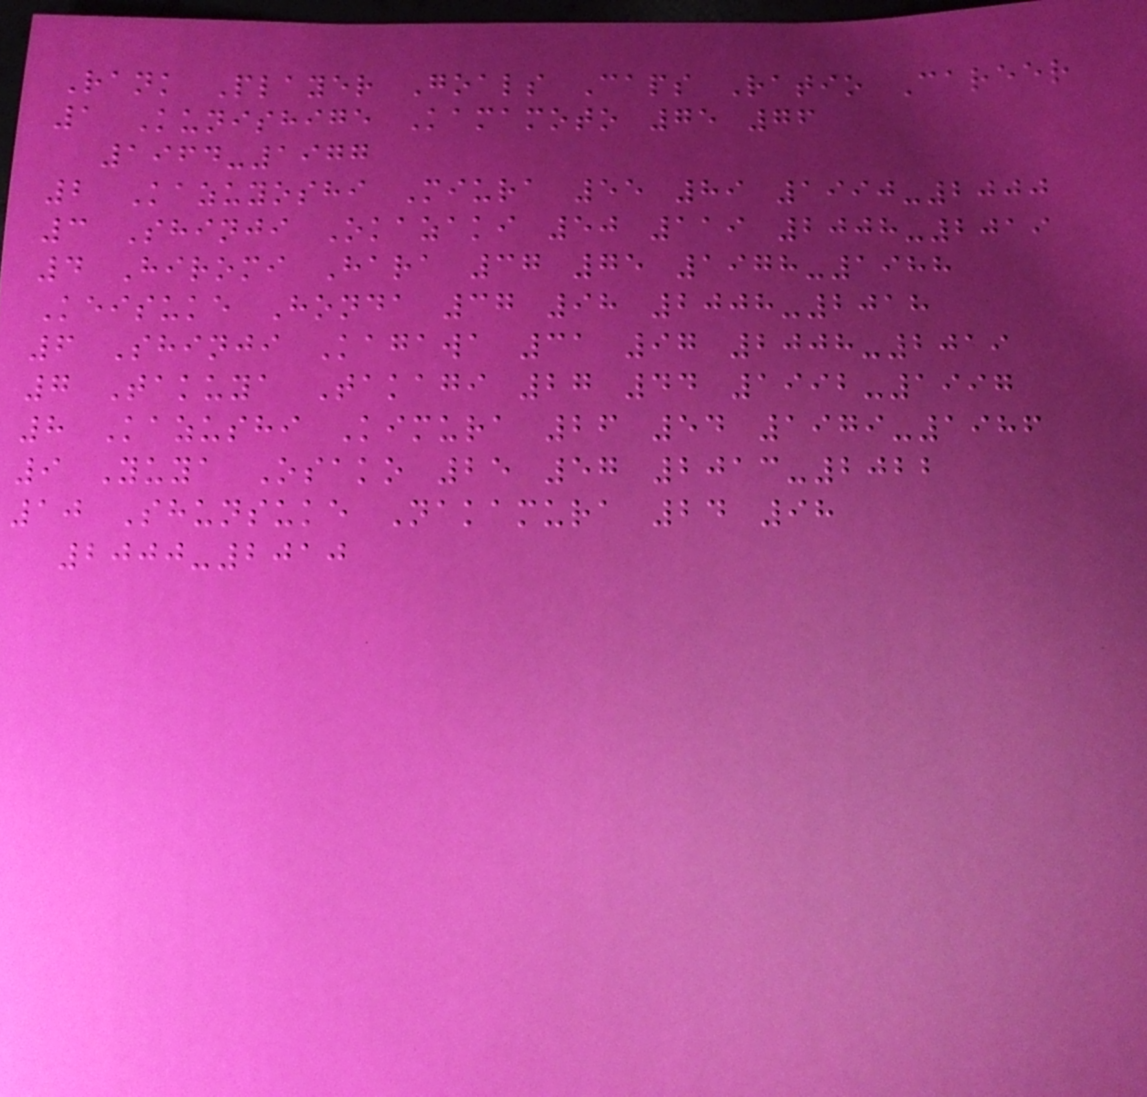Rank Player Goals Caps Ratio Career
1 Kunishige Kamamoto 75 76
1964-1977
2 Kazuyoshi Miura 55 89 1990-2000
3 Shinji Okazaki 50 119 2008-2019
4 Hiromi Hara 37 75 1978-1988
Keisuke Honda 37 98 2008-2018
6 Shinji Kagawa 31 97 2008-2019
7 Takuya Takagi 27 44 1992-1997
8 Kazushi Kimura 26 54 1979-1986
9 Yuya Osako 25 57 2013-2022
10 Shunsuke Nakamura 24 98
2000-2010
